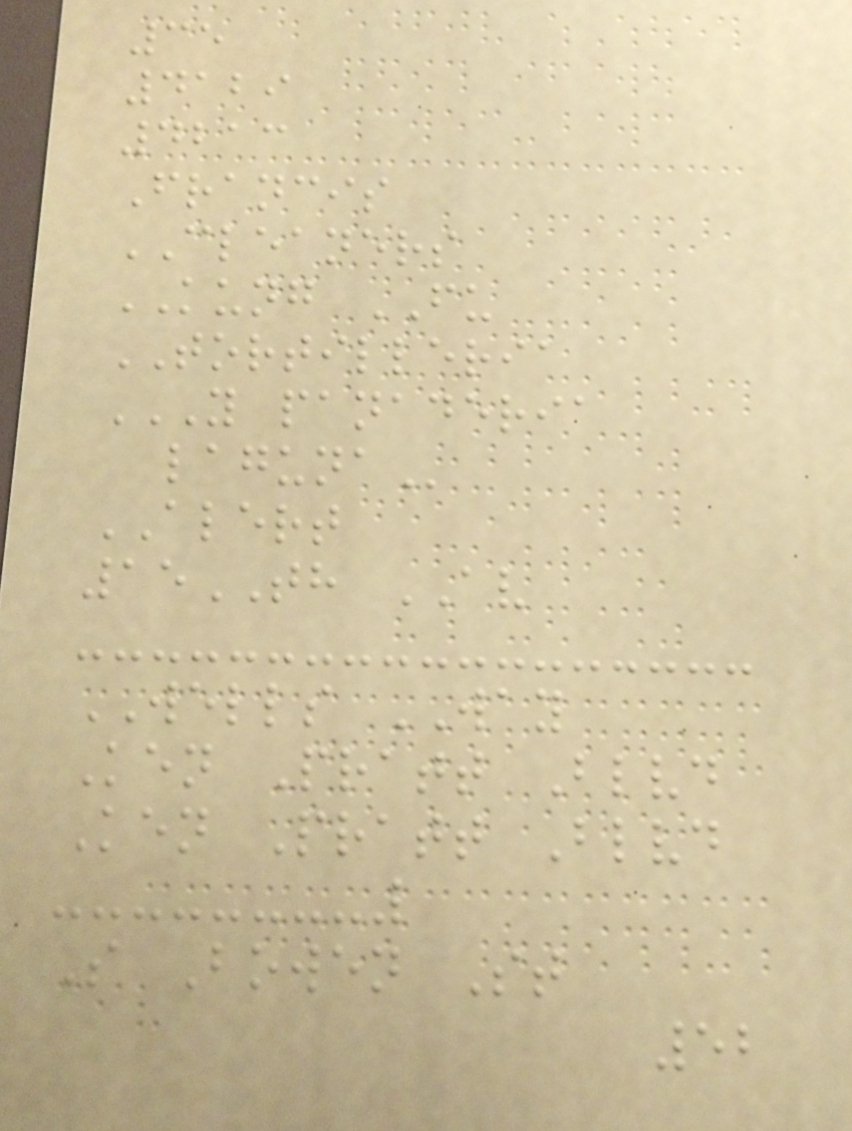35
4129
4213
Francis
CLEANERS
KUNG FU
TORTILLERIA
Y PANADERIA
LAGUNA
ALERT
15TH AV
WELLS WAY
Ken Pratt Blvd
Ken Pratt Blvd
S Bowen St
52
